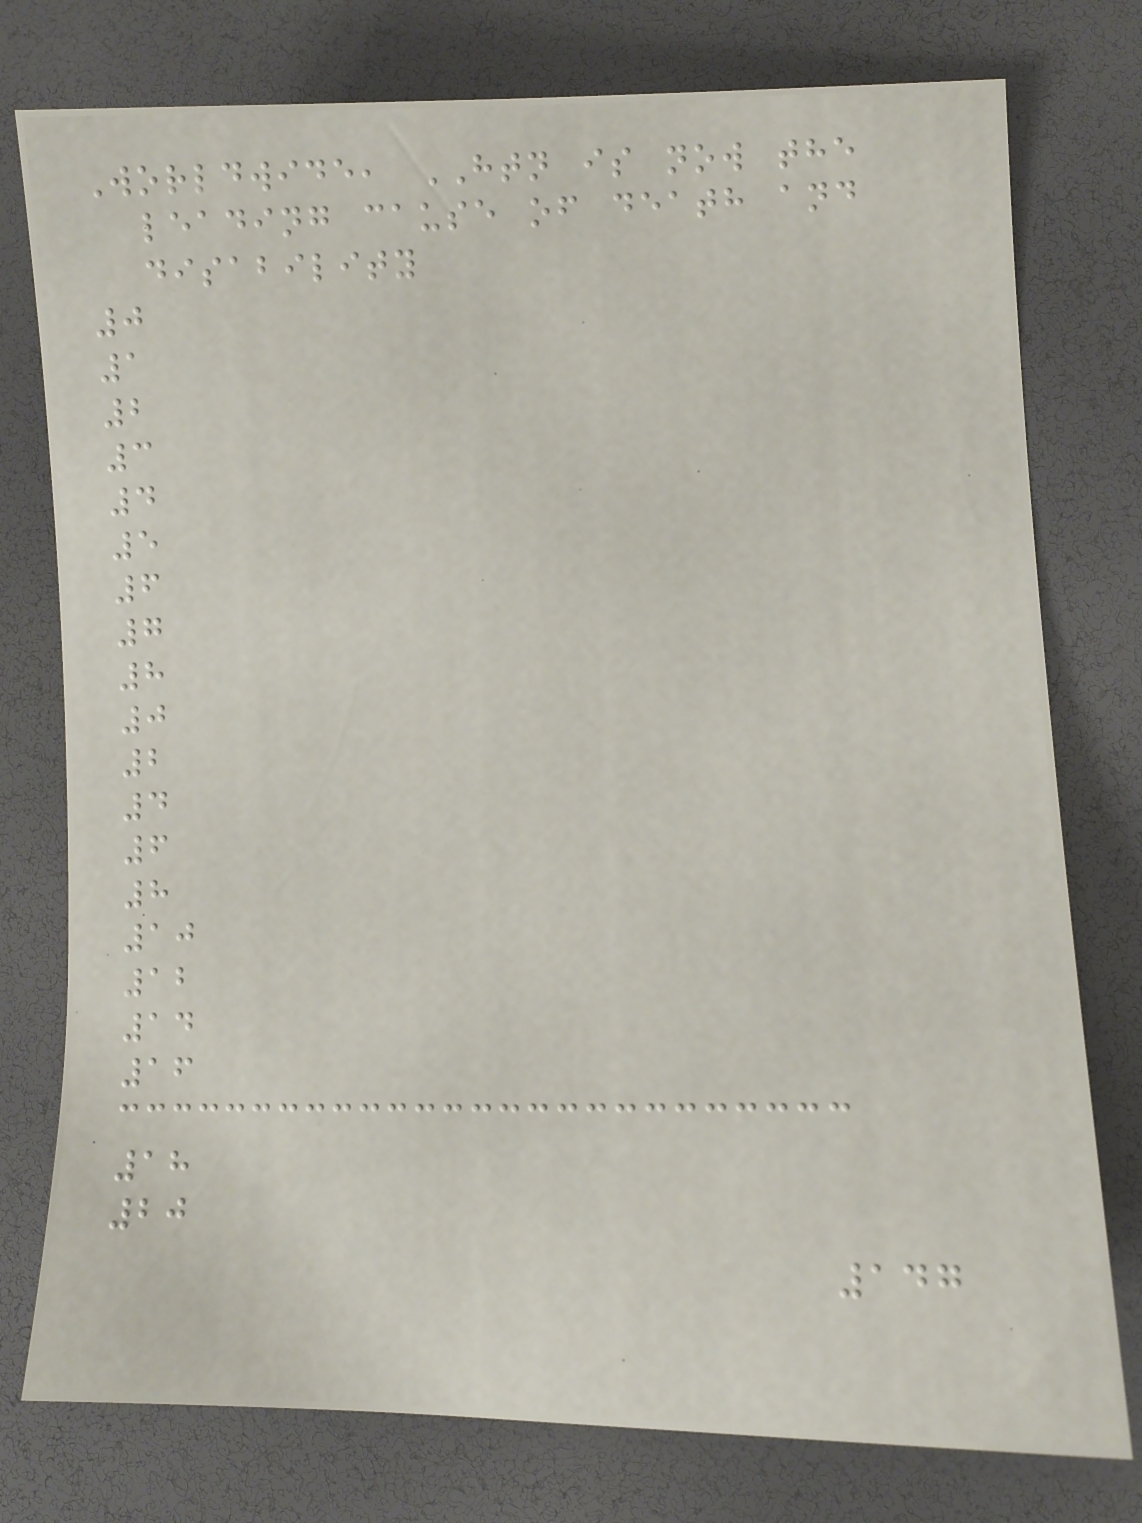Worldwide, HTN is now the
leading cause of death and
disability
0
1
2
3
4
5
6
7
8
0
2
4
6
8
10
12
14
16
18
20
147
